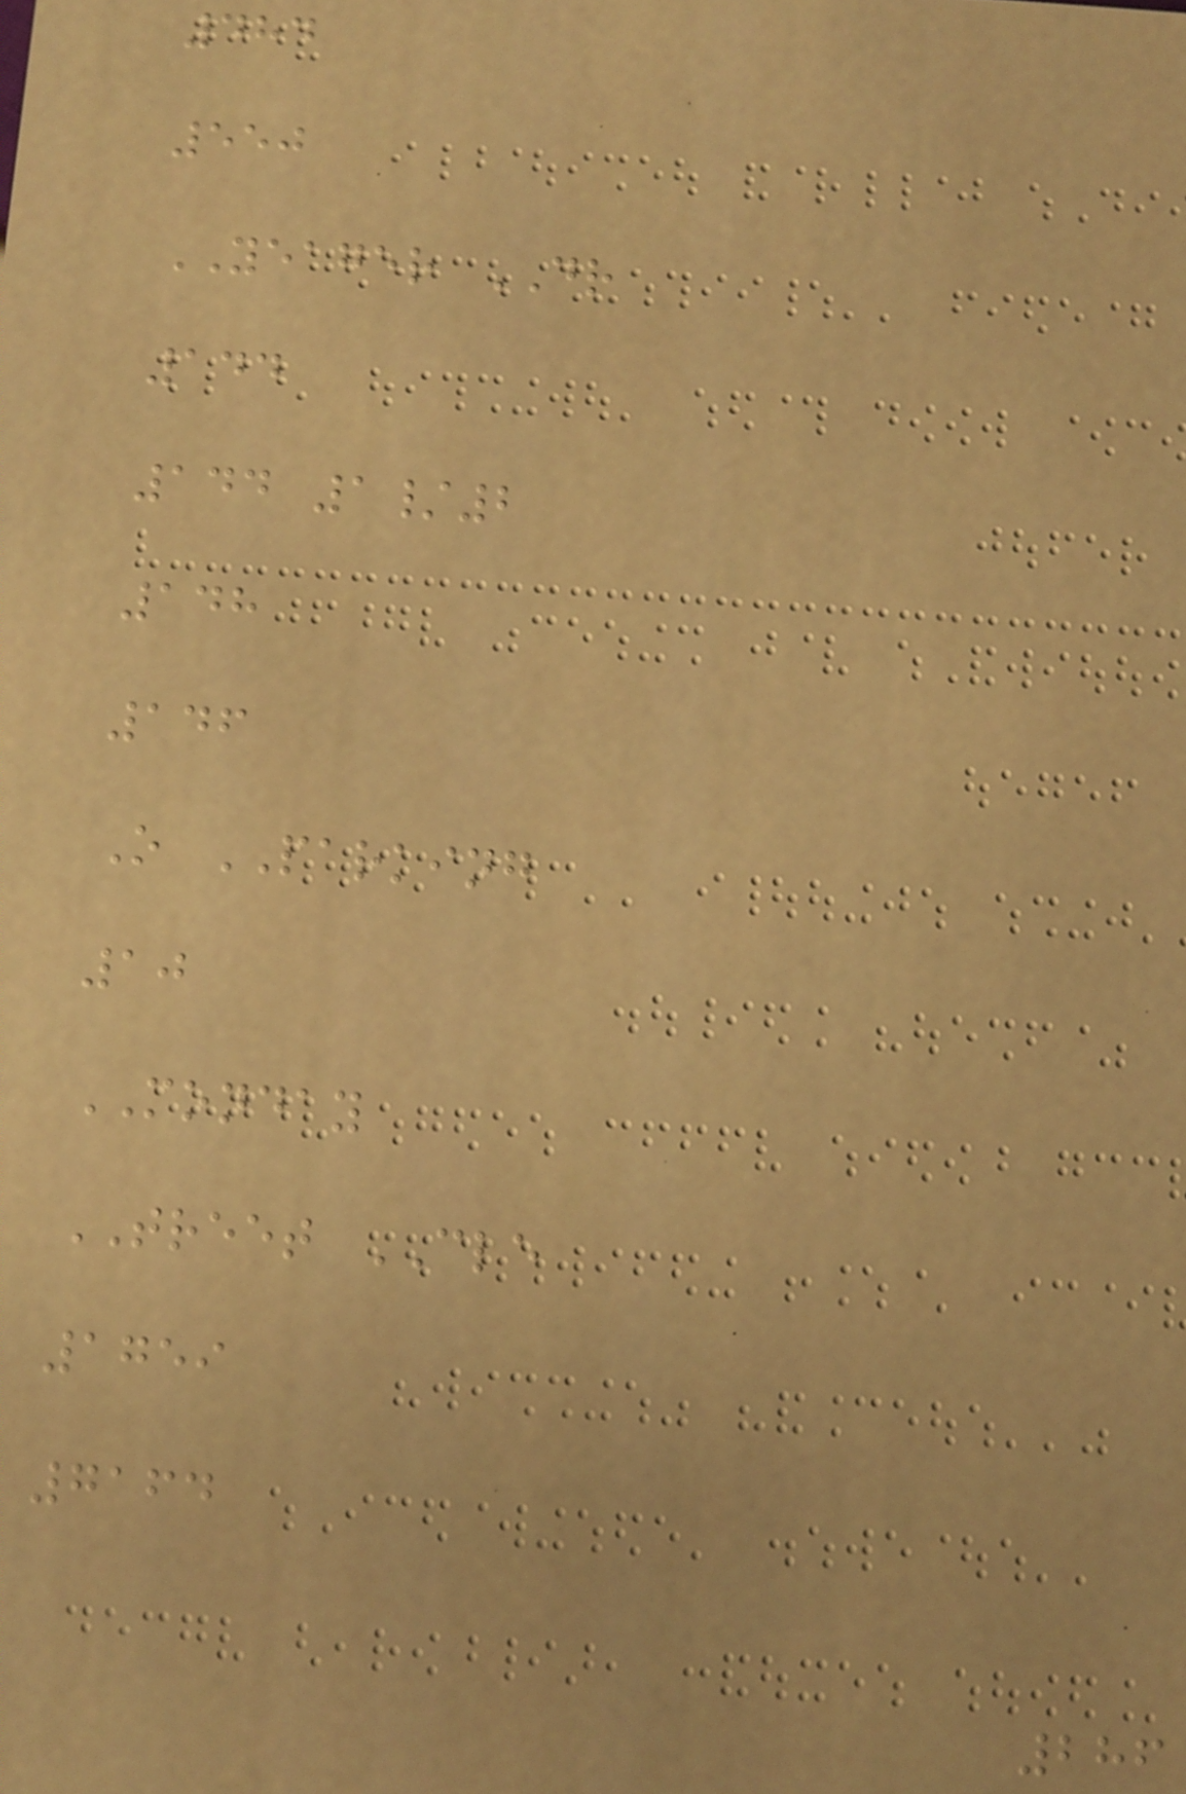484
550
YEAGER DR
144
144 1/2
148
146
O PARKING
10
MONDAY
TREET CLE
1759
7164
286
